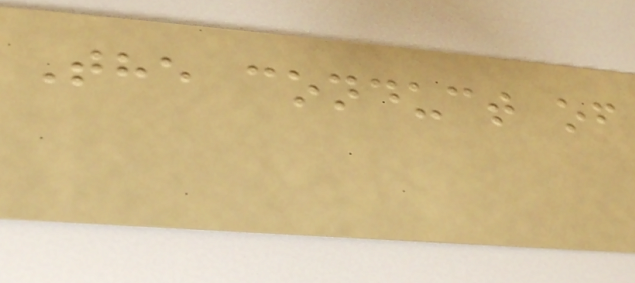The conduct of
